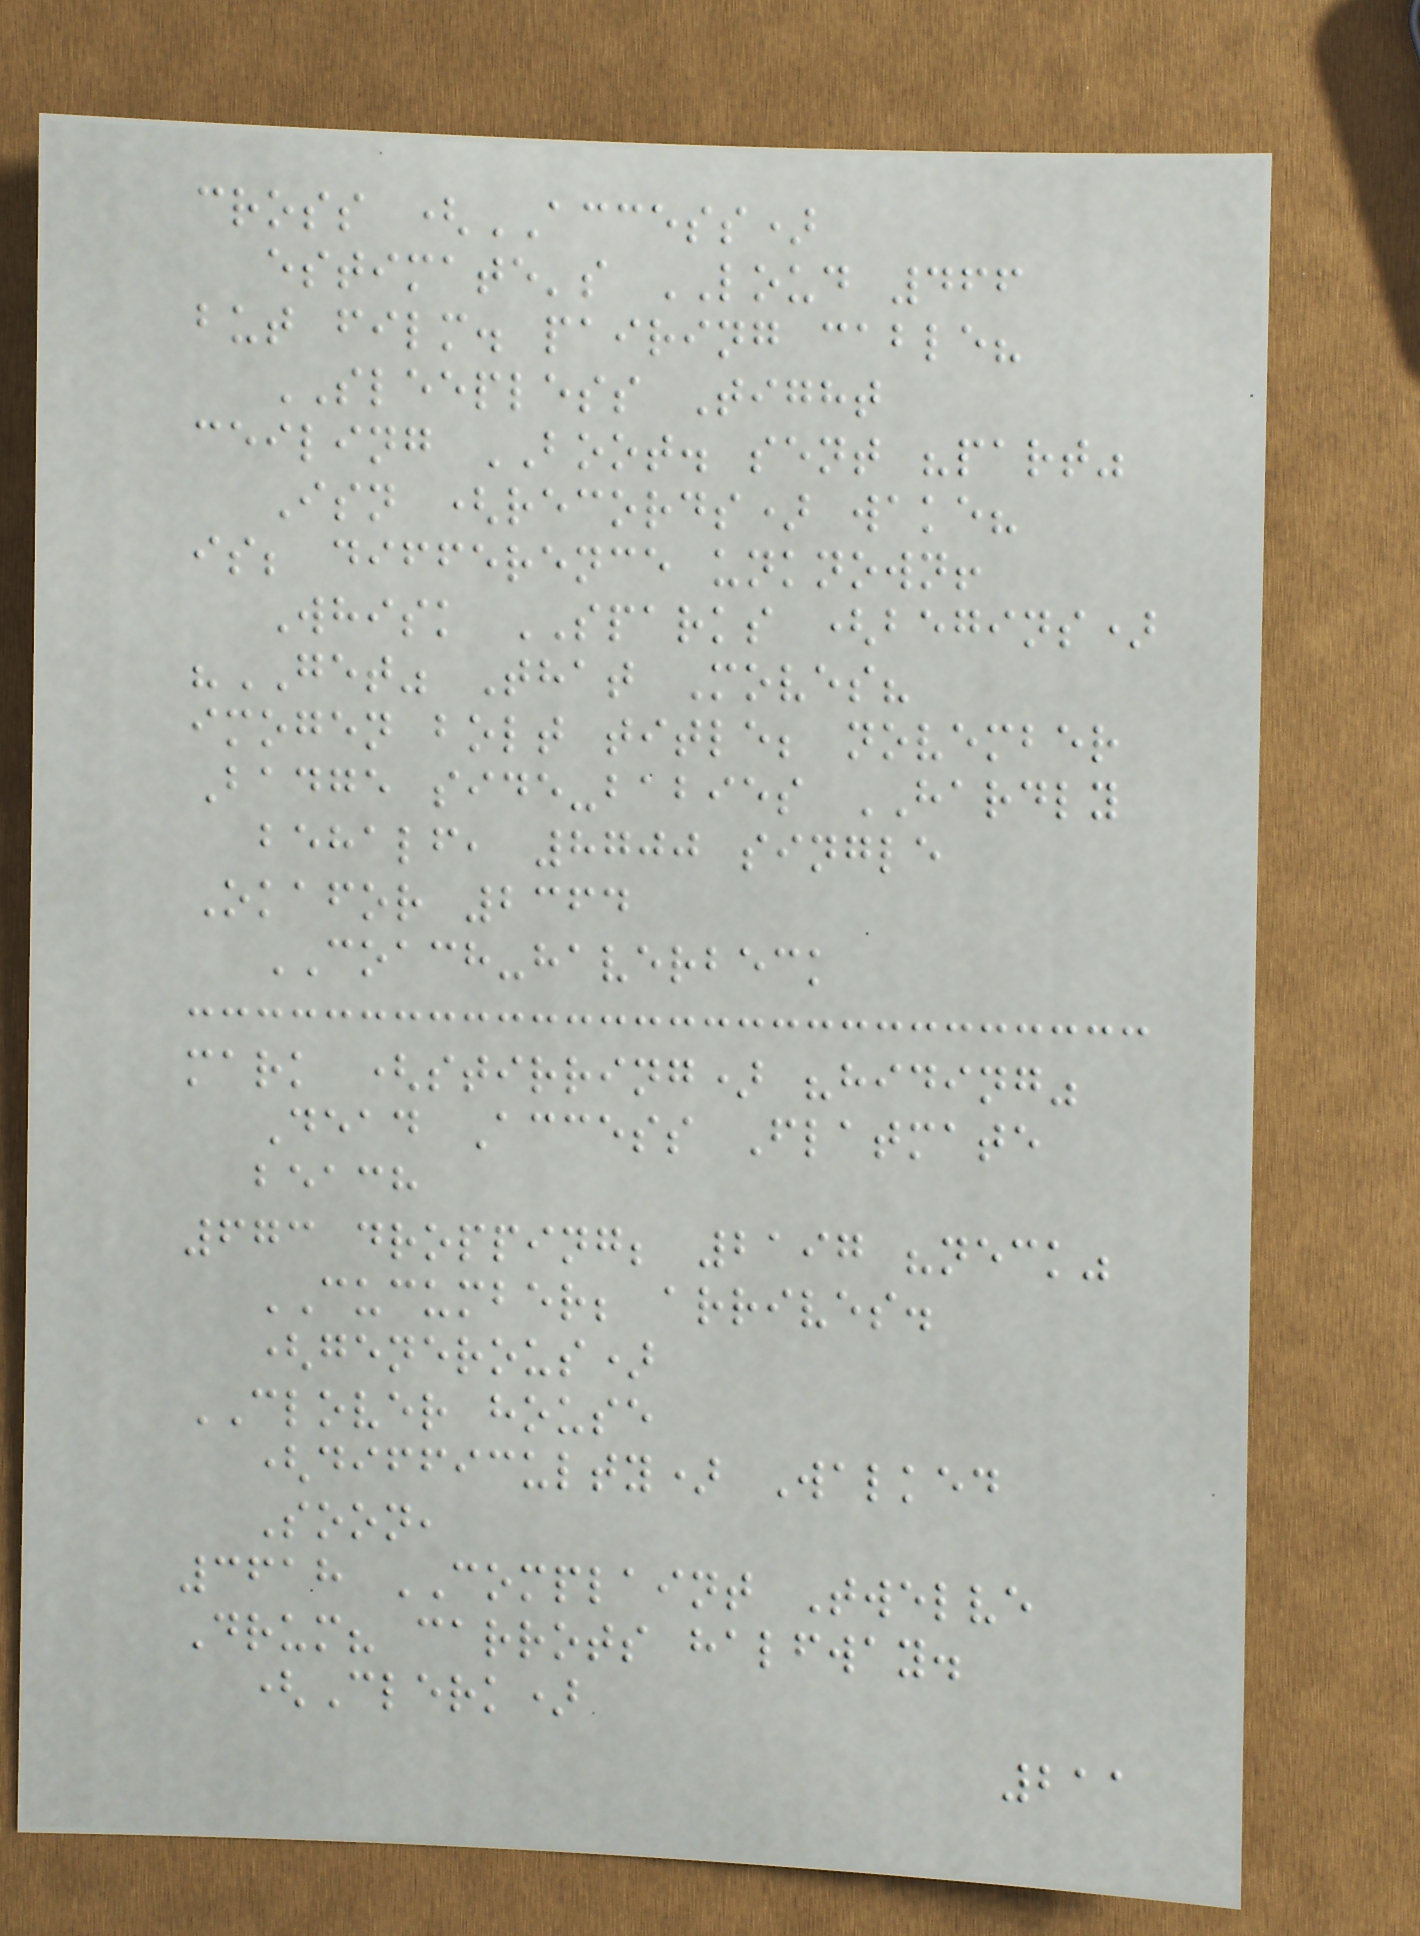cross (ACCESS)
estimate's LOUD 466
but film. pairing cable?
SLEEPLESS Tight
ceiling BOOT. sent "part"
Isn (records) wake?
is; difference unknown!
Whisk SPARKS (begins)
"GET" That Moves?
imogen bolt title; november
Badge side-babies HARDLY
behalf, 8700 single
Okafor 2364
COACH-haverbeck
mark (stirring) "hiding"
Dead Access Flatmate
beach
673 dropping; 2197 "neck"
CUCUMBER; arrives.
(generous)
CLOVER house
(difficulty) Walked
Soon,
3618 COMPLAINT Twelve
Drum? carrots halfway.
(Clerk)
211
